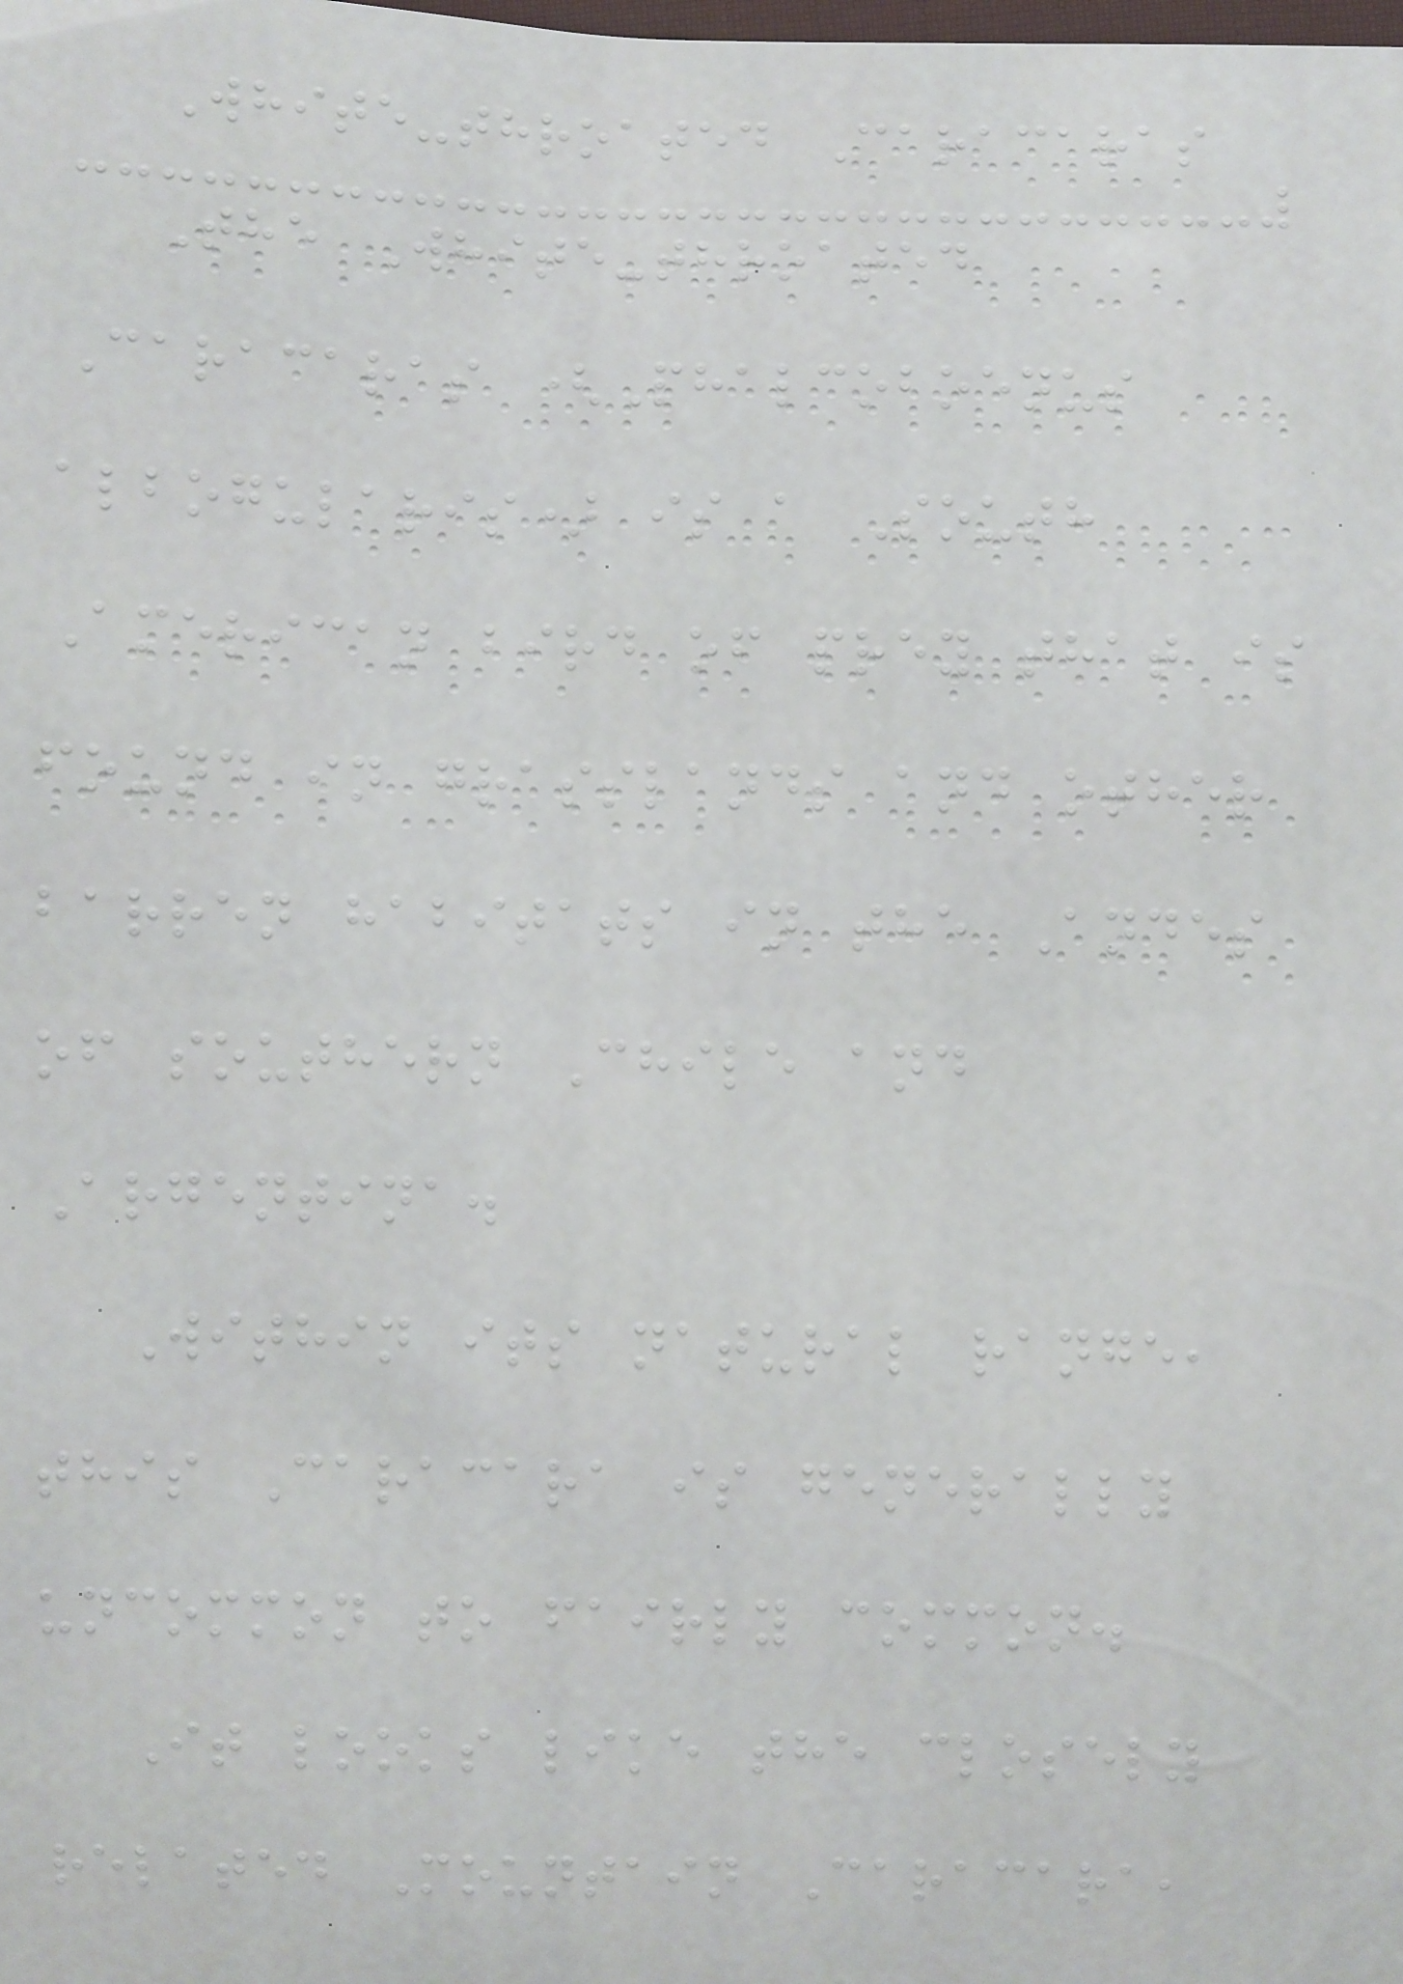White-throated Caracaras
The White-throated
Caracaras (Phalcoboenus
albogularis) is a South
American bird of prey that is
found in grasslands and other
barren habitats in the Andes
of southern Chile and
Argentina.
Within its natural range,
this Caracara is generally
uncommon to fairly common.
It looks like the closely
related Mountain Caracara,
